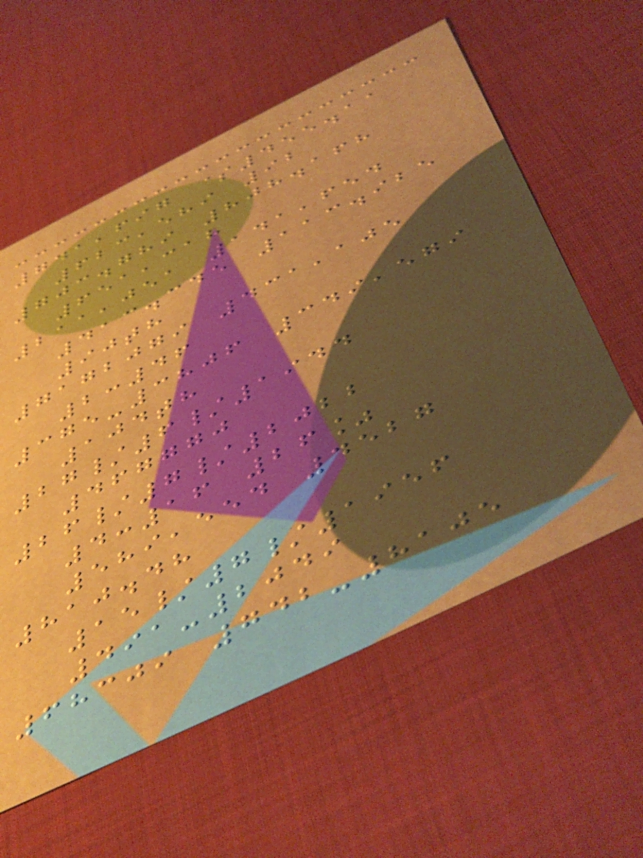741,697 $455.11
623,589 92
703.789 808.168
651,318
211,051 141,654
413.345 113.925
90th
7172079 431,105
2:46
375-3806 349,579
104th
27/6/1944
467770
26/7/2022
4:16 26%
589,554 4527
810.48
15/7/1956
491-2049
68309 742-8105
